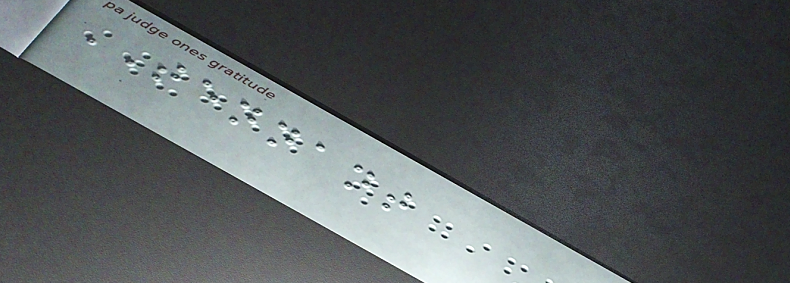TENNANT
